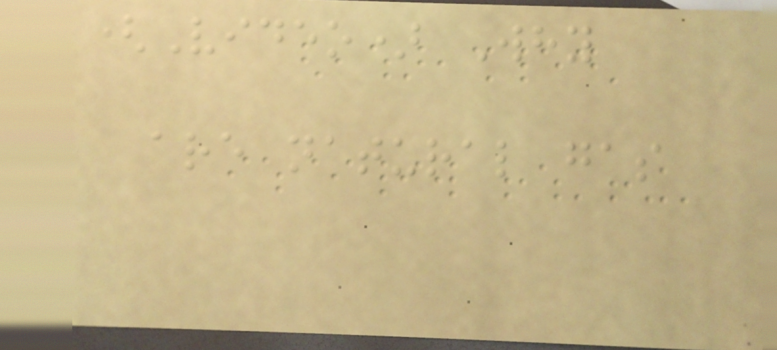(Video) Why
are natural gas
